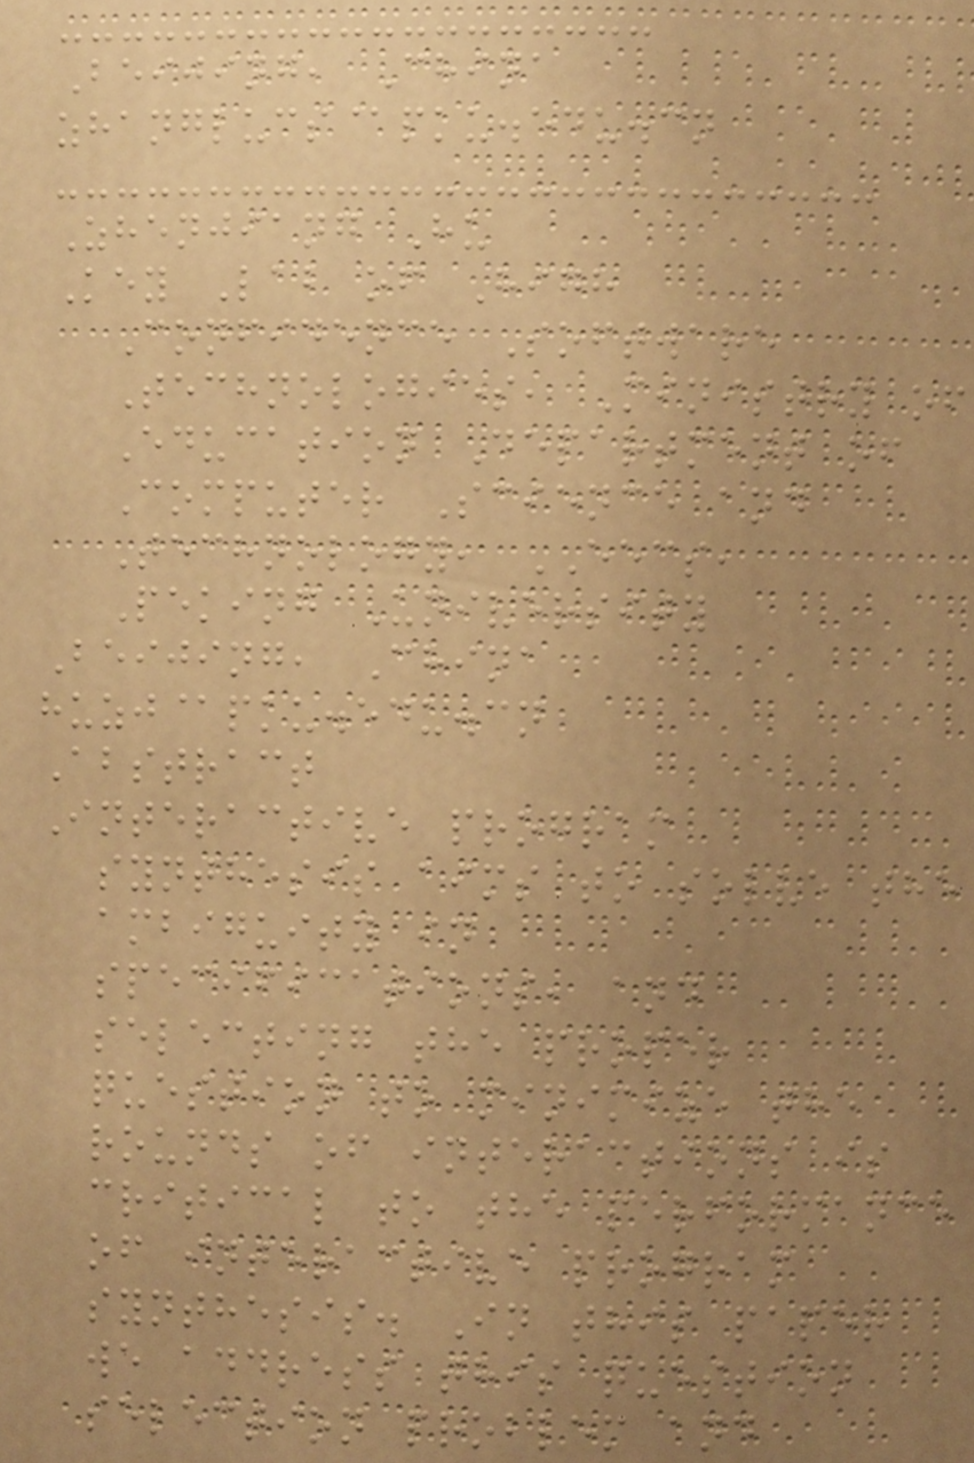Beijing, China
zhanglucs@pku.edu.cn
Zhenjiang Hu
Key Lab of High
Confidence Software
Technologies, Ministry of
Education Department of
Computer Science and
Technology, EECS,
Peking University
Beijing, China
huzj@pku.edu.cn
Abstract
Interactive program
synthesis aims to solve the
ambiguity in
specifications, and
selecting the proper
question to minimize the
rounds of interactions is
critical to the performance
of interactive program
synthesis. In this paper
we address this question
selection problem and
